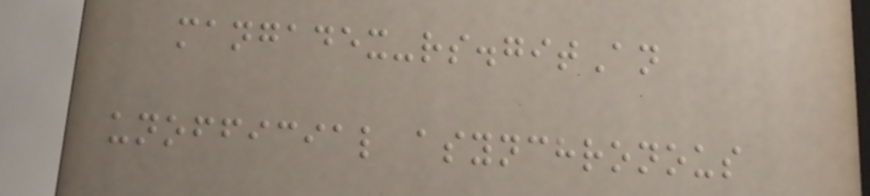mangadex-rs.gitAn
unofficial asynchronous
